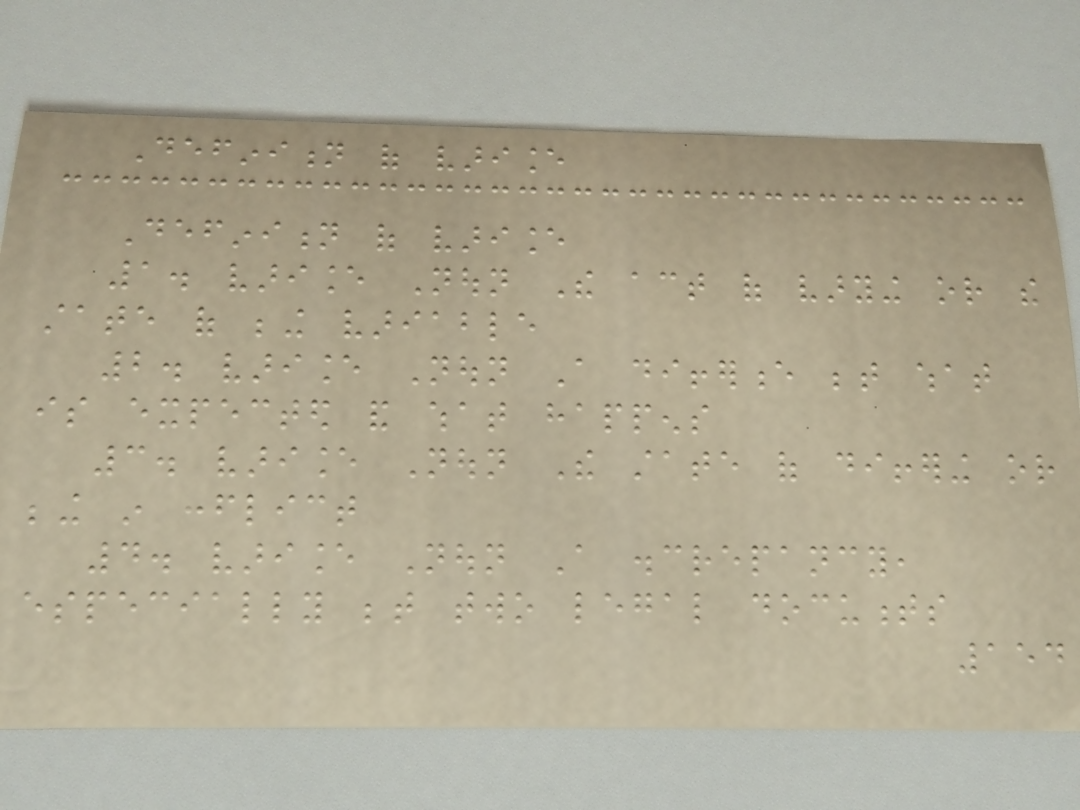Definition of variance
Definition of variance
1. variance Noun The act of varying or the
state of being variable
2. variance Noun A difference between what
is expected and what happens
3. variance Noun The state of differing or
being in conflict
4. variance Noun A discrepancy,
especially between two legal documents
154
